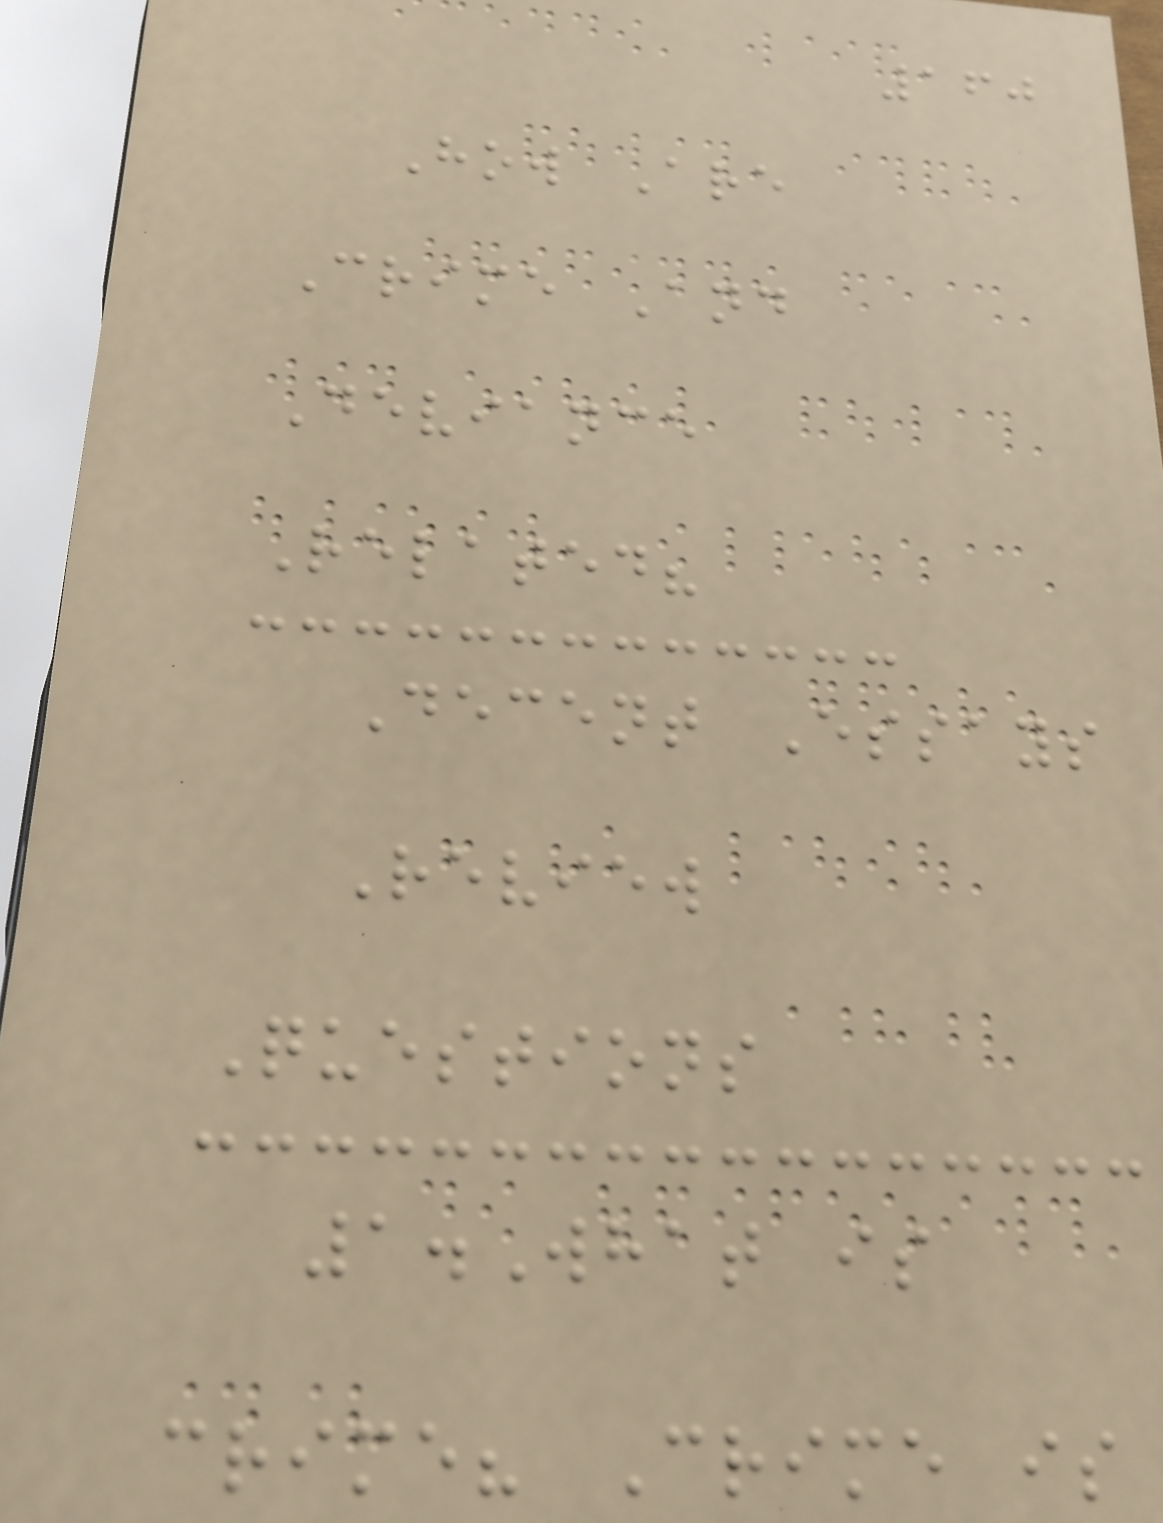160
How Are
Crime And
Deviance
Related?
Decent Essays
Review
Questions
1.What is
crime? Crime is
